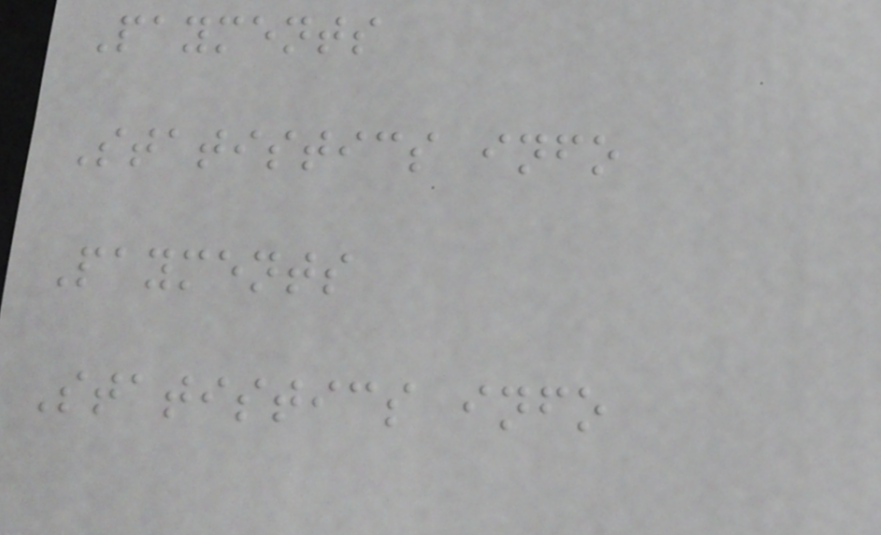Payments
Statistics info
Payments
Statistics info
